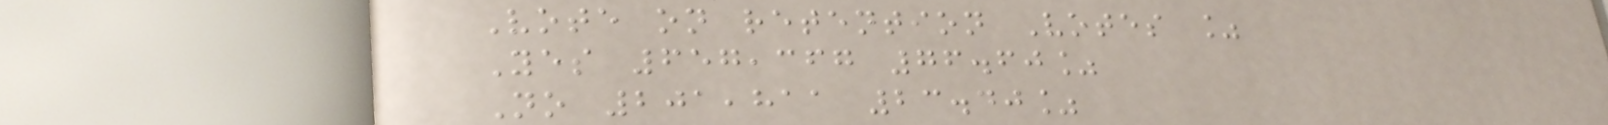Vote on retention Votes %
Yes 657,367 76.60%
No 201,811 23.40%
